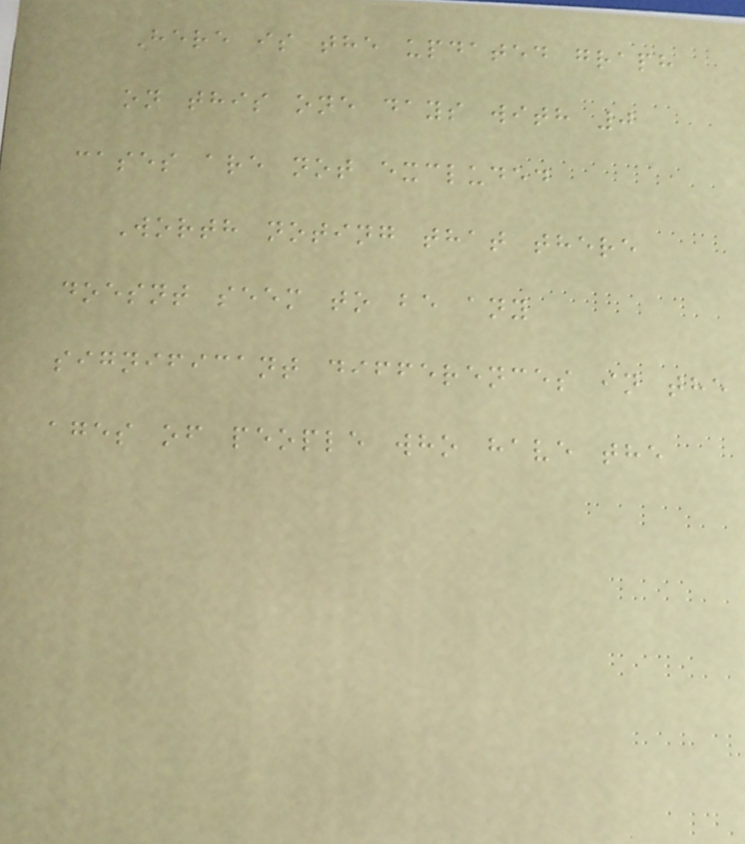Here is the updated graph
on this one days with 0
cases are not excluded
Worth noting that there
doesnt seem to be any
significant differences in the
ages of people who have the
